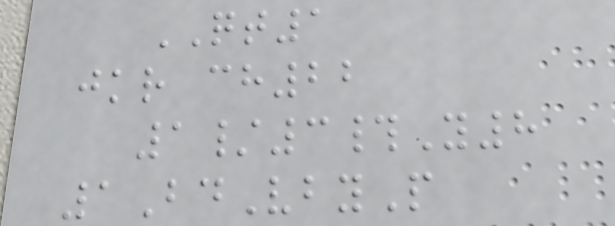QT1
jkr ch22
1/3#Y8
1BdVbyP
